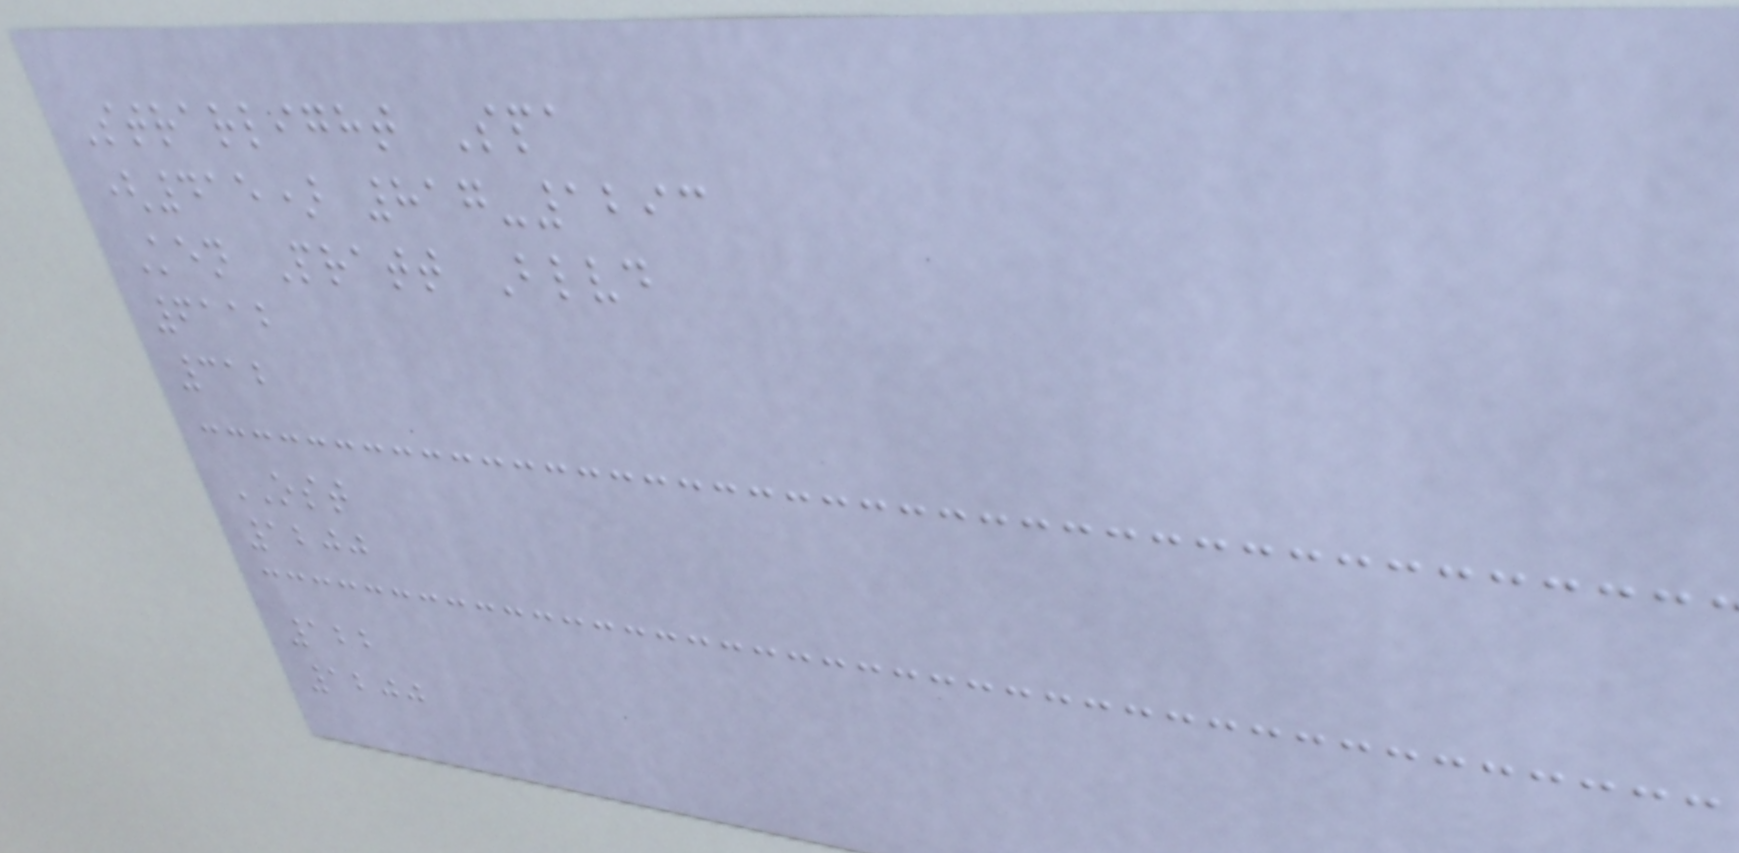Strarlight Spa
(415) 817-1293
Ken Pratt Blvd
6112
312
OST
1200
122
1200
